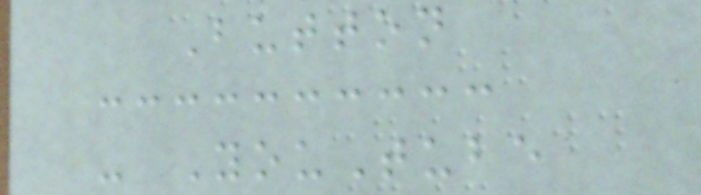Button
- YouTube
